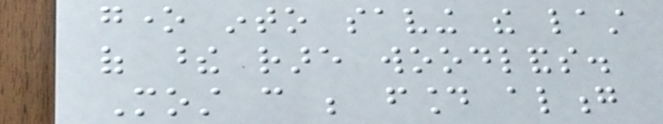gone into saving the last
of these rare woodlands.
Most can be found along
